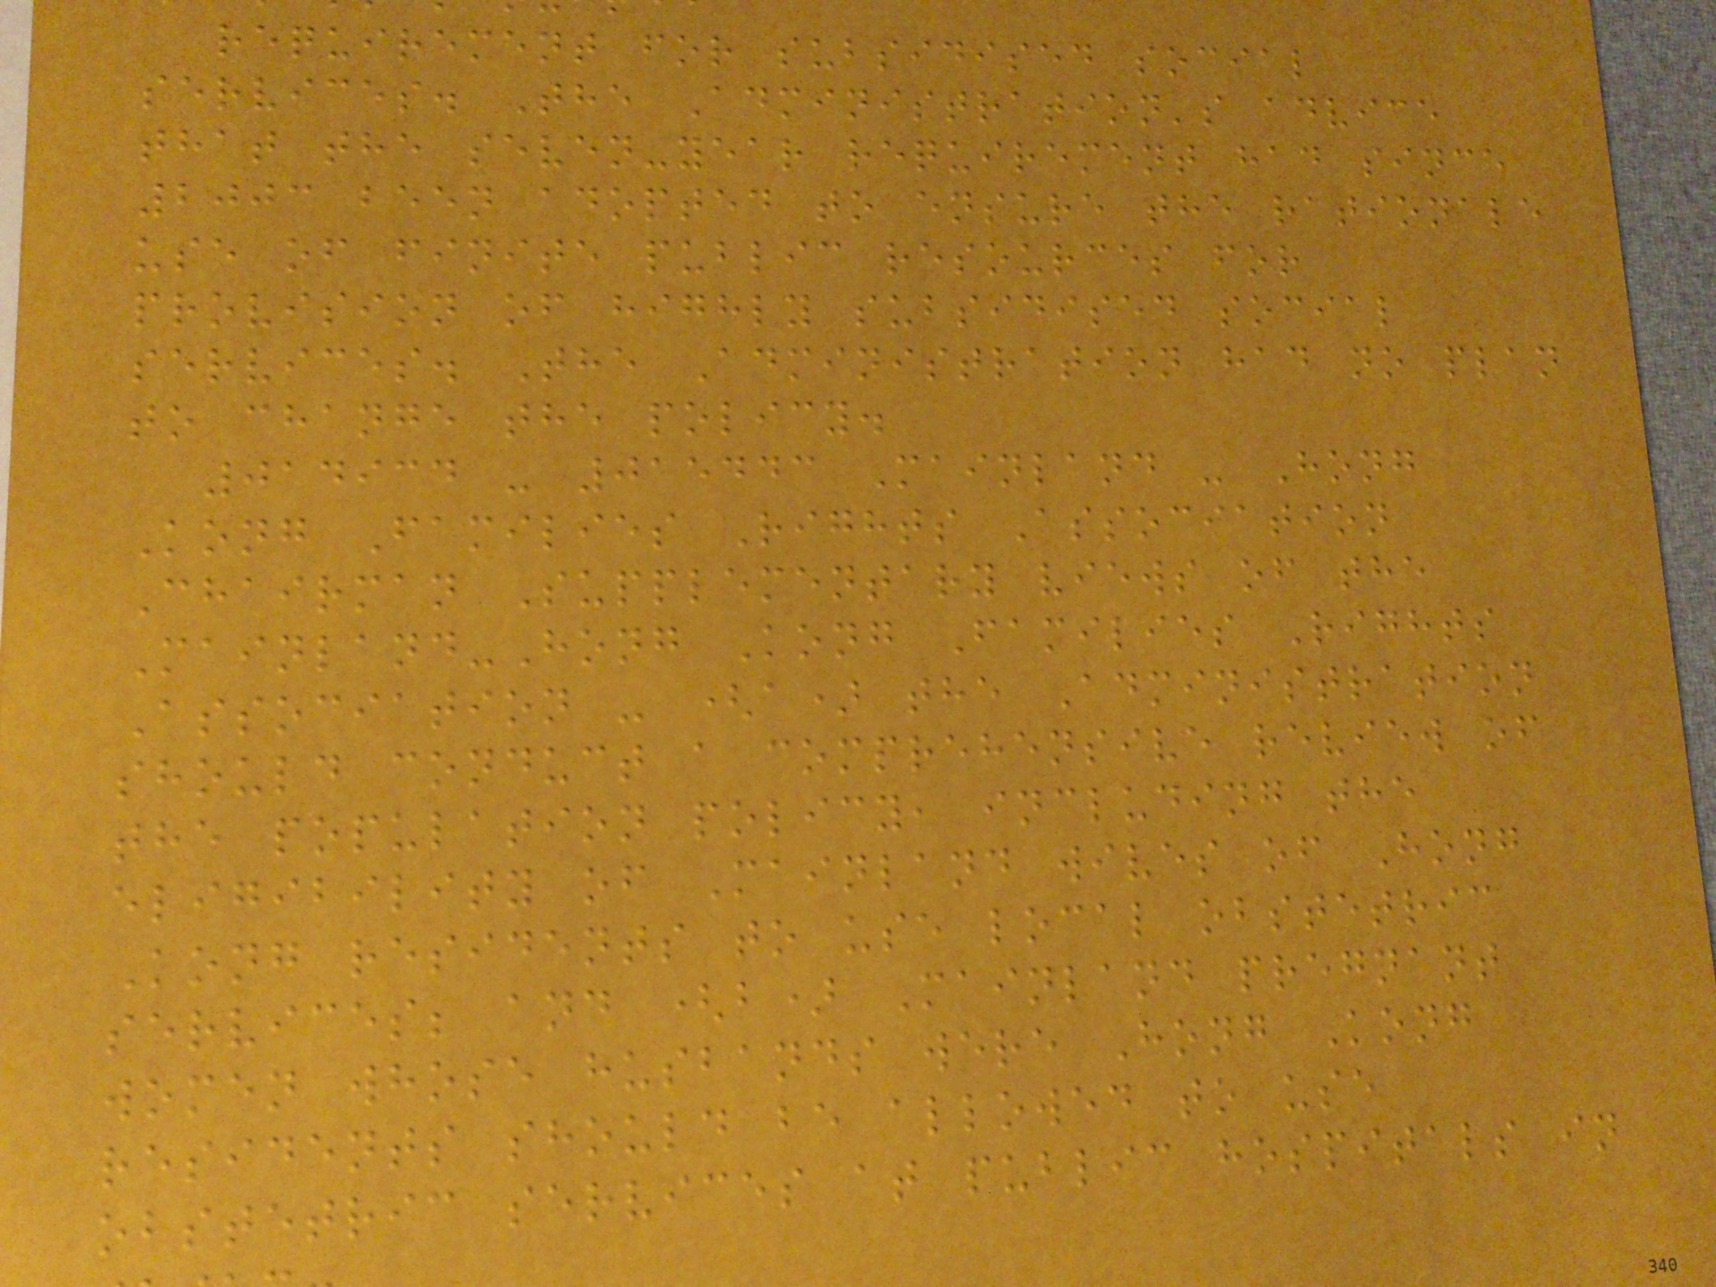requirement for subsidised social
services. The Administration's advice
that the seven-year requirement had since
2003 been adopted to ensure the rationale
use of finite public resources for
provision of highly subsidised social
services. The Administration had no plan
to change the policy.
014934 - 015443 Mainland - Hong
Kong Families Rights Association
Chairman Supplementary views of the
Mainland-Hong Kong Families Rights
Association - (a) the Administration
should conduct a comprehensive review of
the population policy, including the
eligibility of Mainland wives of Hong
Kong residents to use local obstetric
services; and (b) Mainland pregnant
women whose husbands were Hong Kong
residents should be allowed to use
obstetric services at public hospitals in
